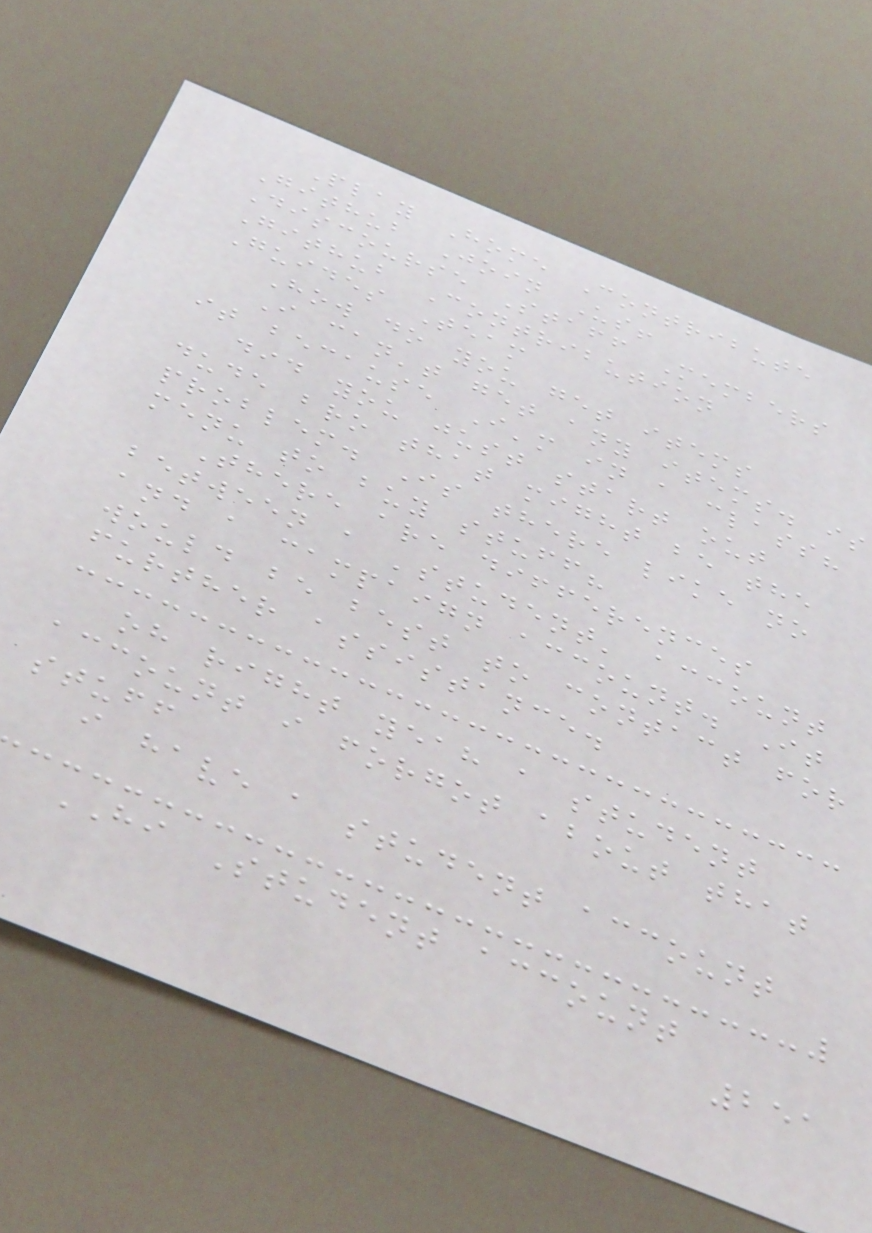Play Home Contribute
Github Join Us!
Discourse Staff Members
Github Contribution
Guides Team
How do you get items
I can't get any items. is
it because I'm in a class?
did you just start out
dude bro that might be the
problem. Is there like no
menu to buy stuff?
There are differences
between a 'student' account
and a campaign account. It
would be best to contact for
further assistance.
oh right yeah a student
account i forgot about that
stuff
i have a student account
HI Student account
251
